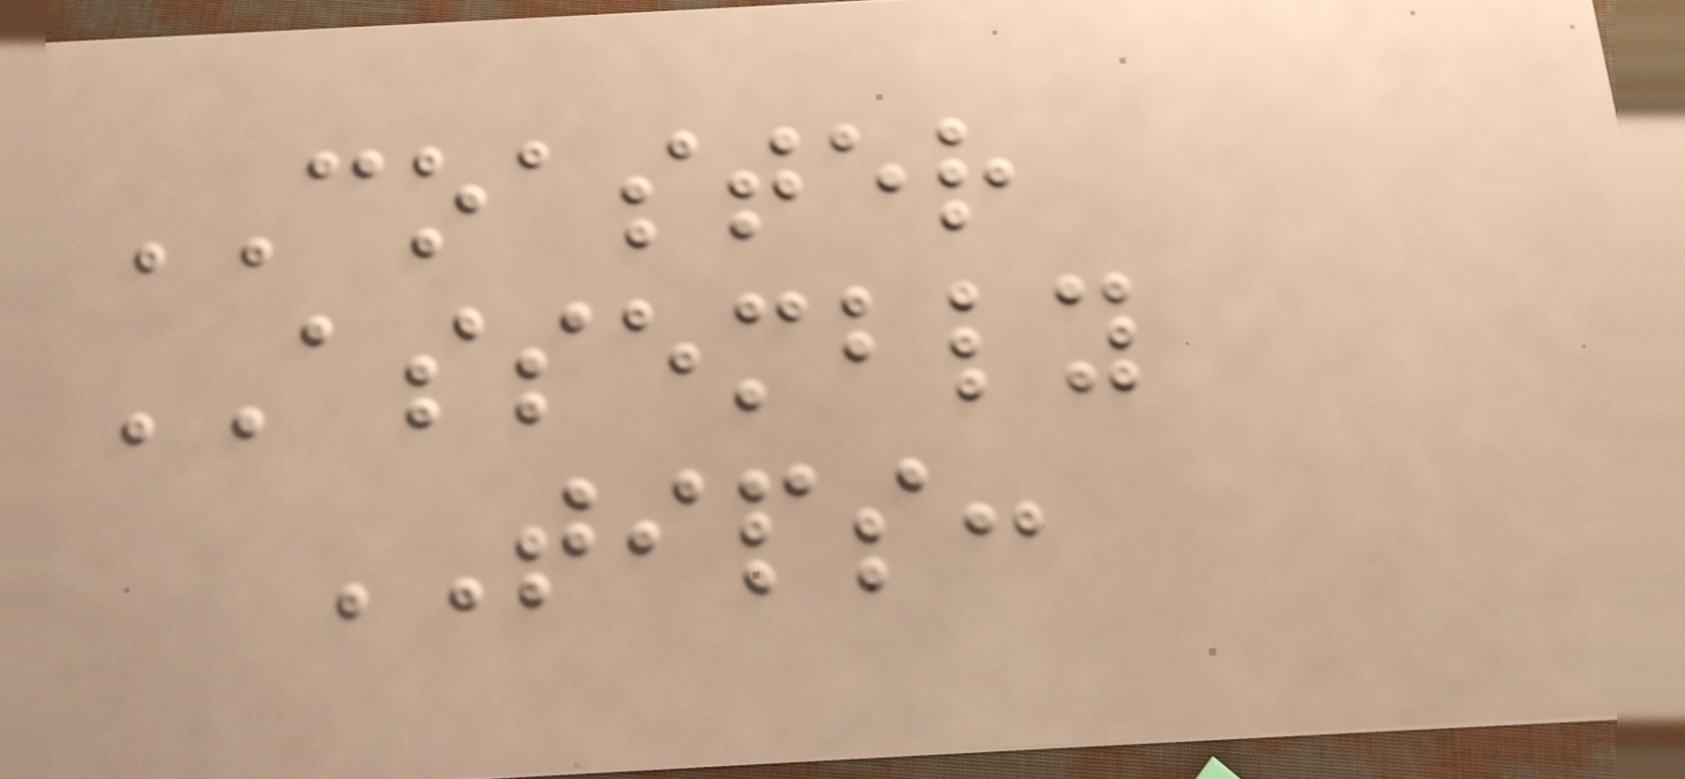COASTER
ASSEMBLY
TIPS:
